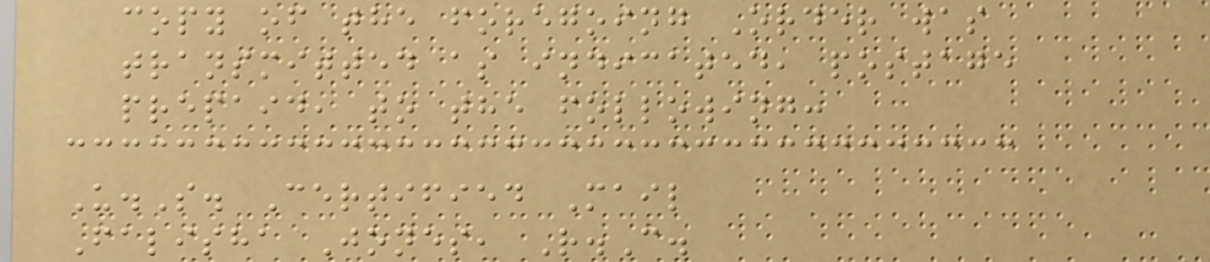copy of the foregoing Order was
transmitted as indicated, postage
prepaid, to the following:
U.S. Certified Mail
Falisha Jones, R.C.
